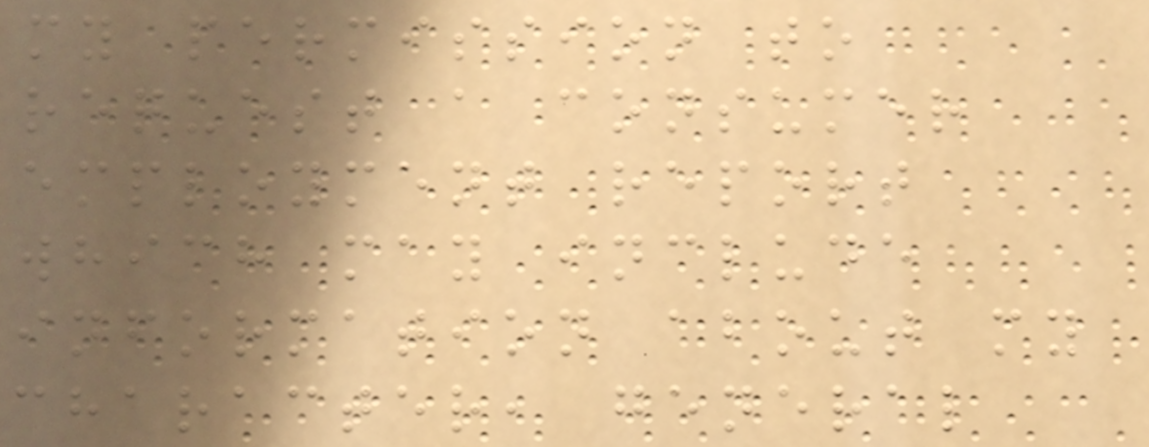my permission to
request a consumer
employment report
which may include
information about my
character, general
